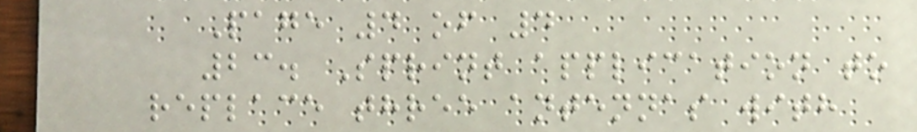Page 4 of 4
23. Sprint application to
replace three antennas with
